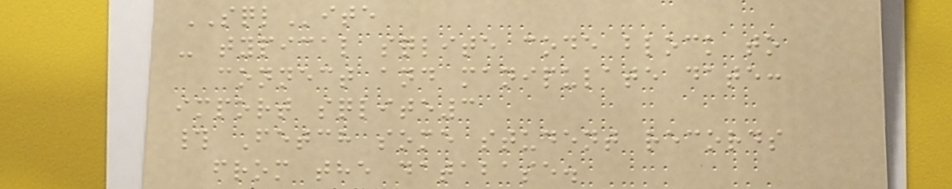SQLite
- typical sqlite code block to
connect and manipulate date:
import sqlite3
# Fetch some student records
from the database.
